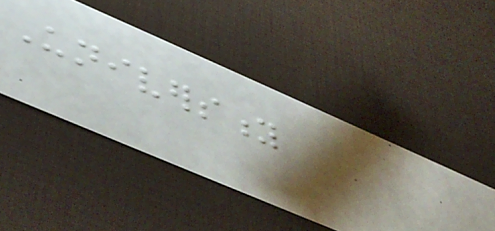University
